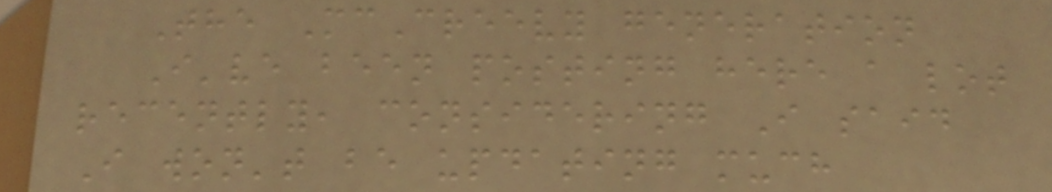The McCreevy generation
I've been posting here a lot
recently, considering I said
I won't be updating much
